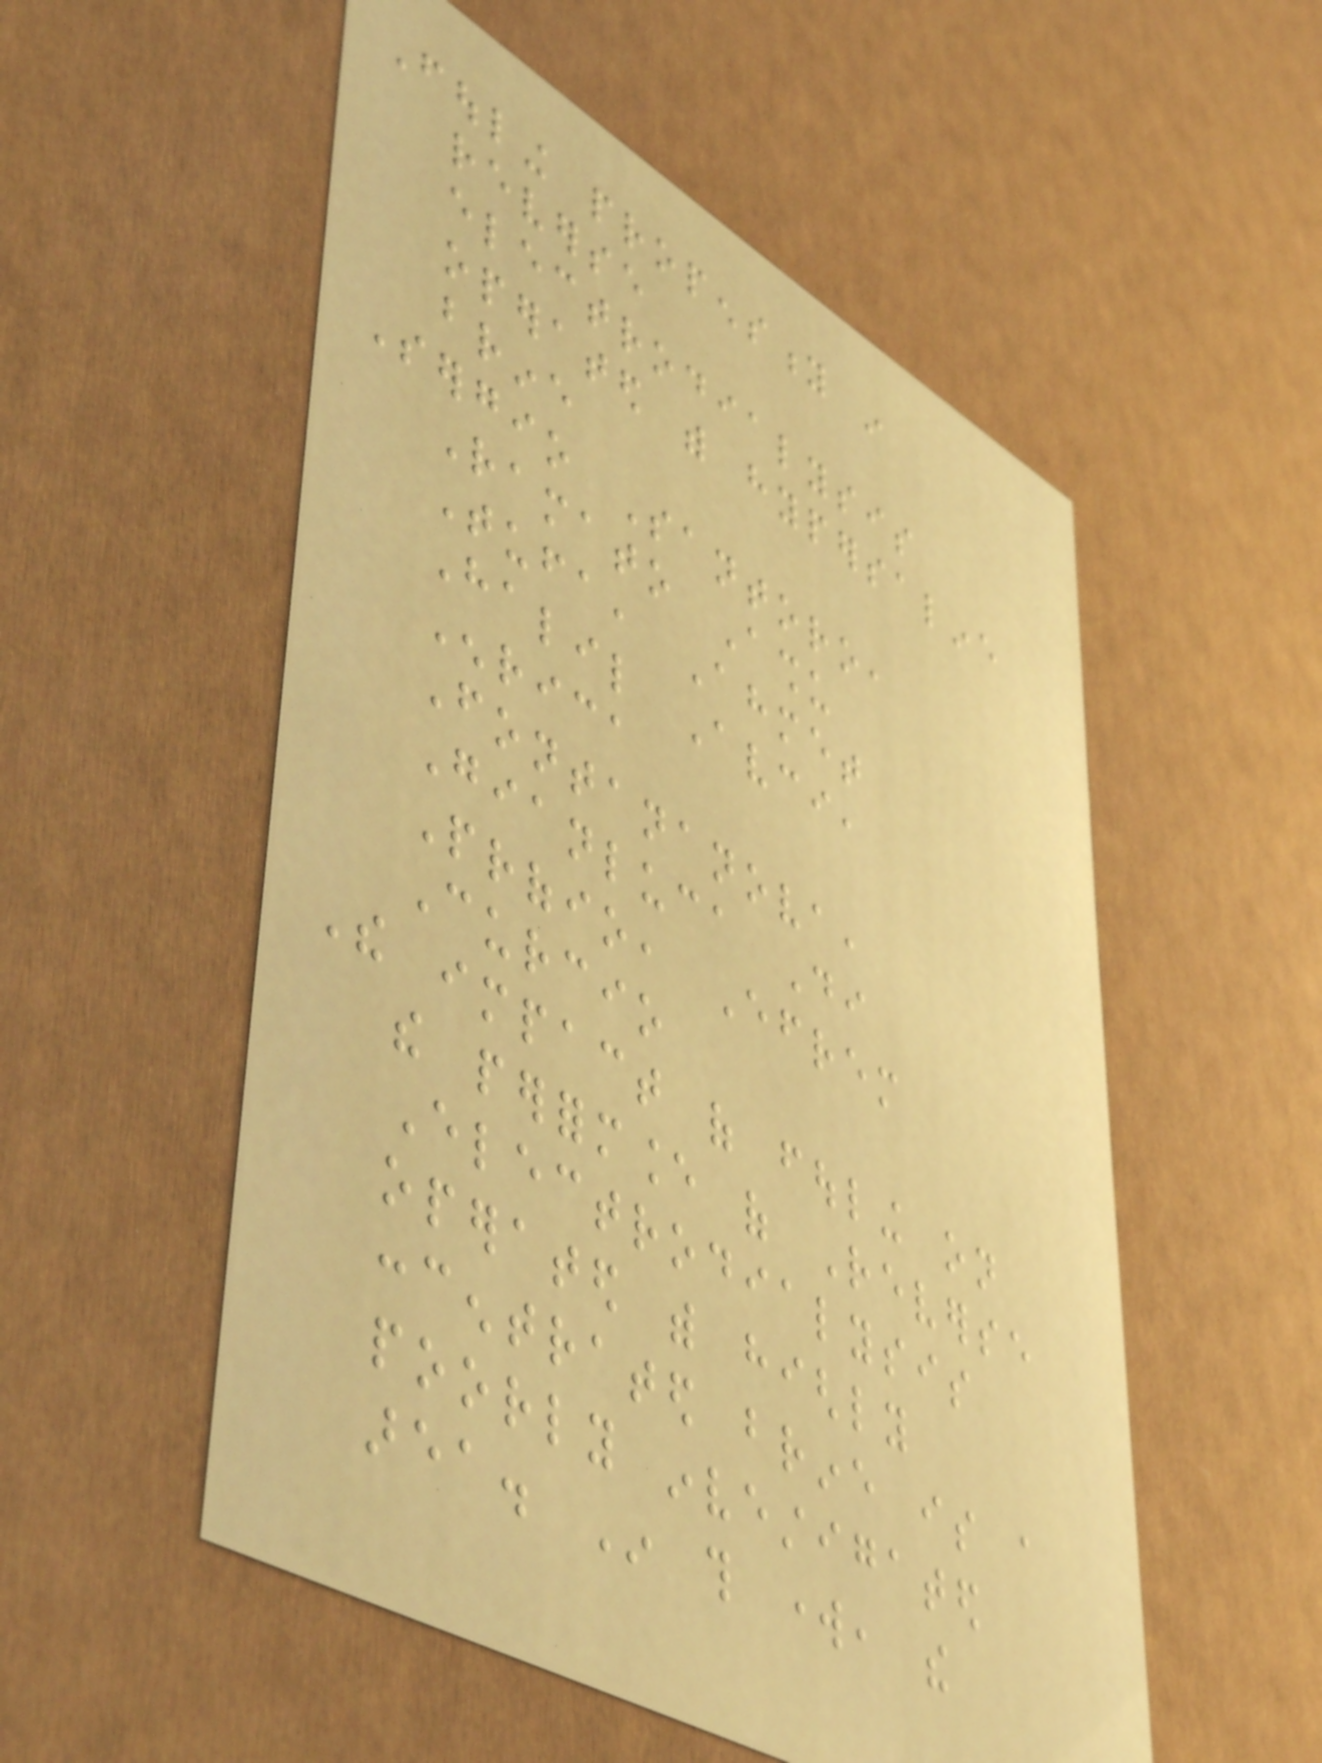Fouling propensity in
reverse
electrodialysis
operated with hypersaline
brine
Sergio Santoro,
Ramato Ashu
Tufa, Ahmet
Halil Avci,
Enrica
Fontananova,
Gianluca Di
Profio, Efrem
Curcio
The impact of fouling on
the performance of Reverse
Electrodialysis
operated with highly
concentrated brine is a
poorly investigated
area. In this work, the
